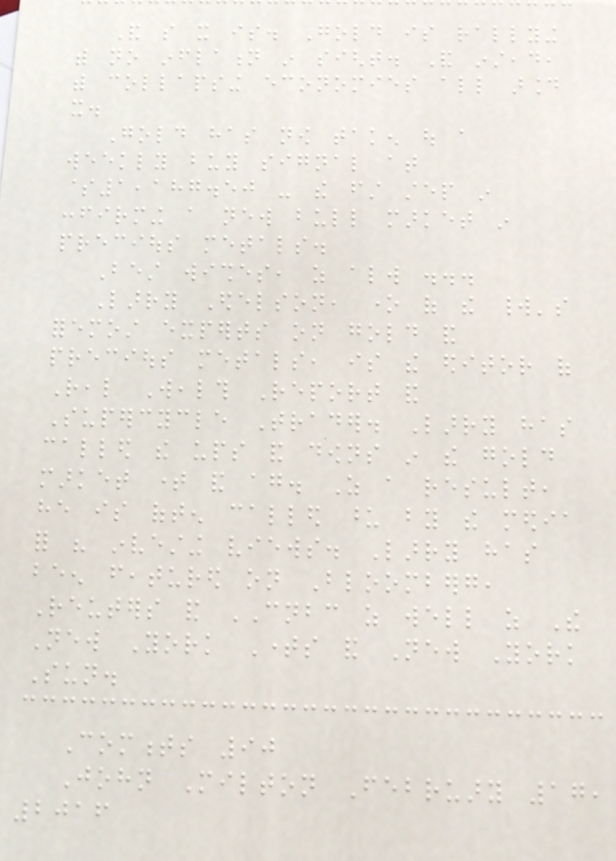And so it is. Gold is rallying
with no inflation in sight. And instead,
with collapsing economies all around
it.
Gold has now taken out a
weekly buy signal at
$1,187.50 - the first step in
confirming a new bull market in
precious metals.
Best wishes, as always ...
Larry Edelson, one of the world's
foremost experts on gold and
precious metals, is the editor of
Real Wealth Report and
Supercycle Trader. Larry has
called the ups and downs in the gold
market time and again. As a result,
he is often called upon by the media
for his investing views. Larry has
been featured on Bloomberg,
Reuters and CNBC as well as The
New York Times and New York
Sun.
Comments 90
John Milton February 17,
2016
